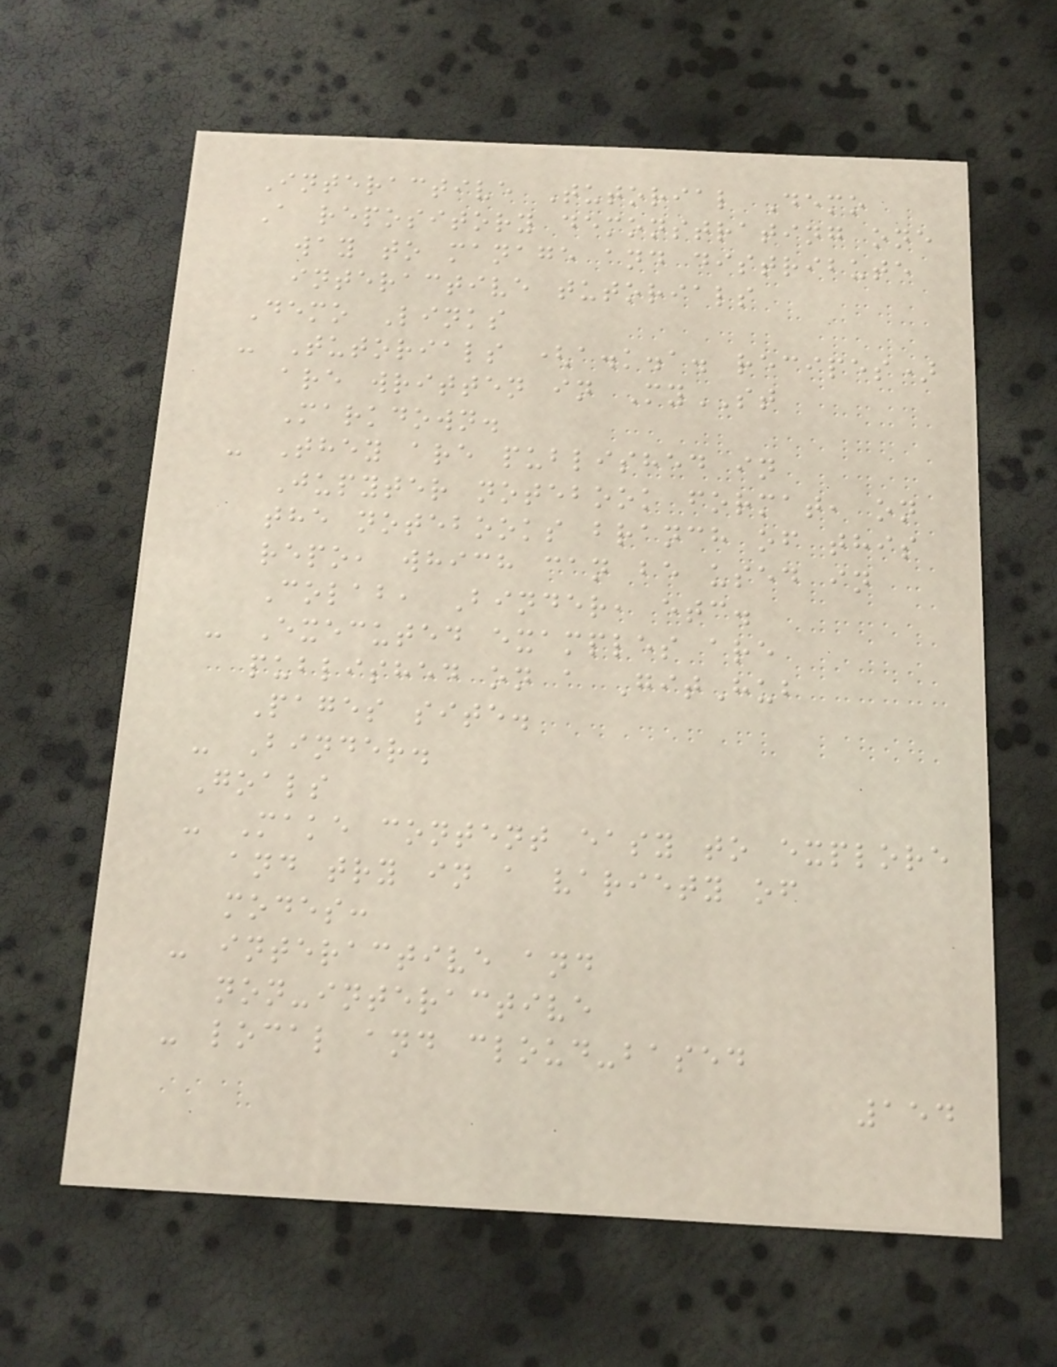Interactive Tutorial Demo
A repository demonstrating one
way to manage and distribute
interactive tutorials
Demo Links
- Tutorials (a.k.a. recipes)
are written in MyST
Markdown.
- They are published in
Jupyter notebook format, on
the notebooks branch of this
repo, which can be used in
Colab, Binder, etc.
- Executed examples are
published on a GitHub
Pages site.
- Binder.
Goals
- Make content easy to explore
and try in a variety of
modes:
- interactive and
non-interactive
- local and cloud-based
154
